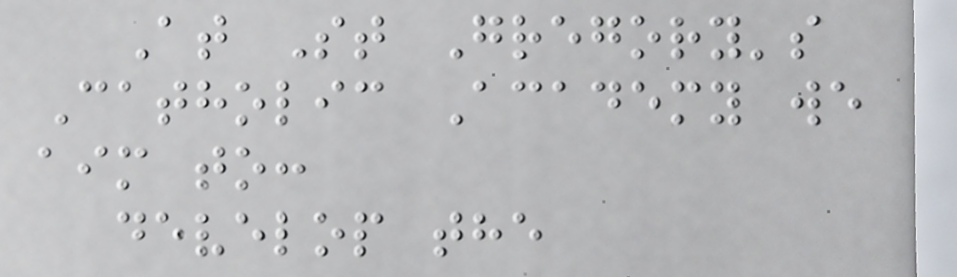At St Gregory's
Catholic Academy we
aim to:
develop the
